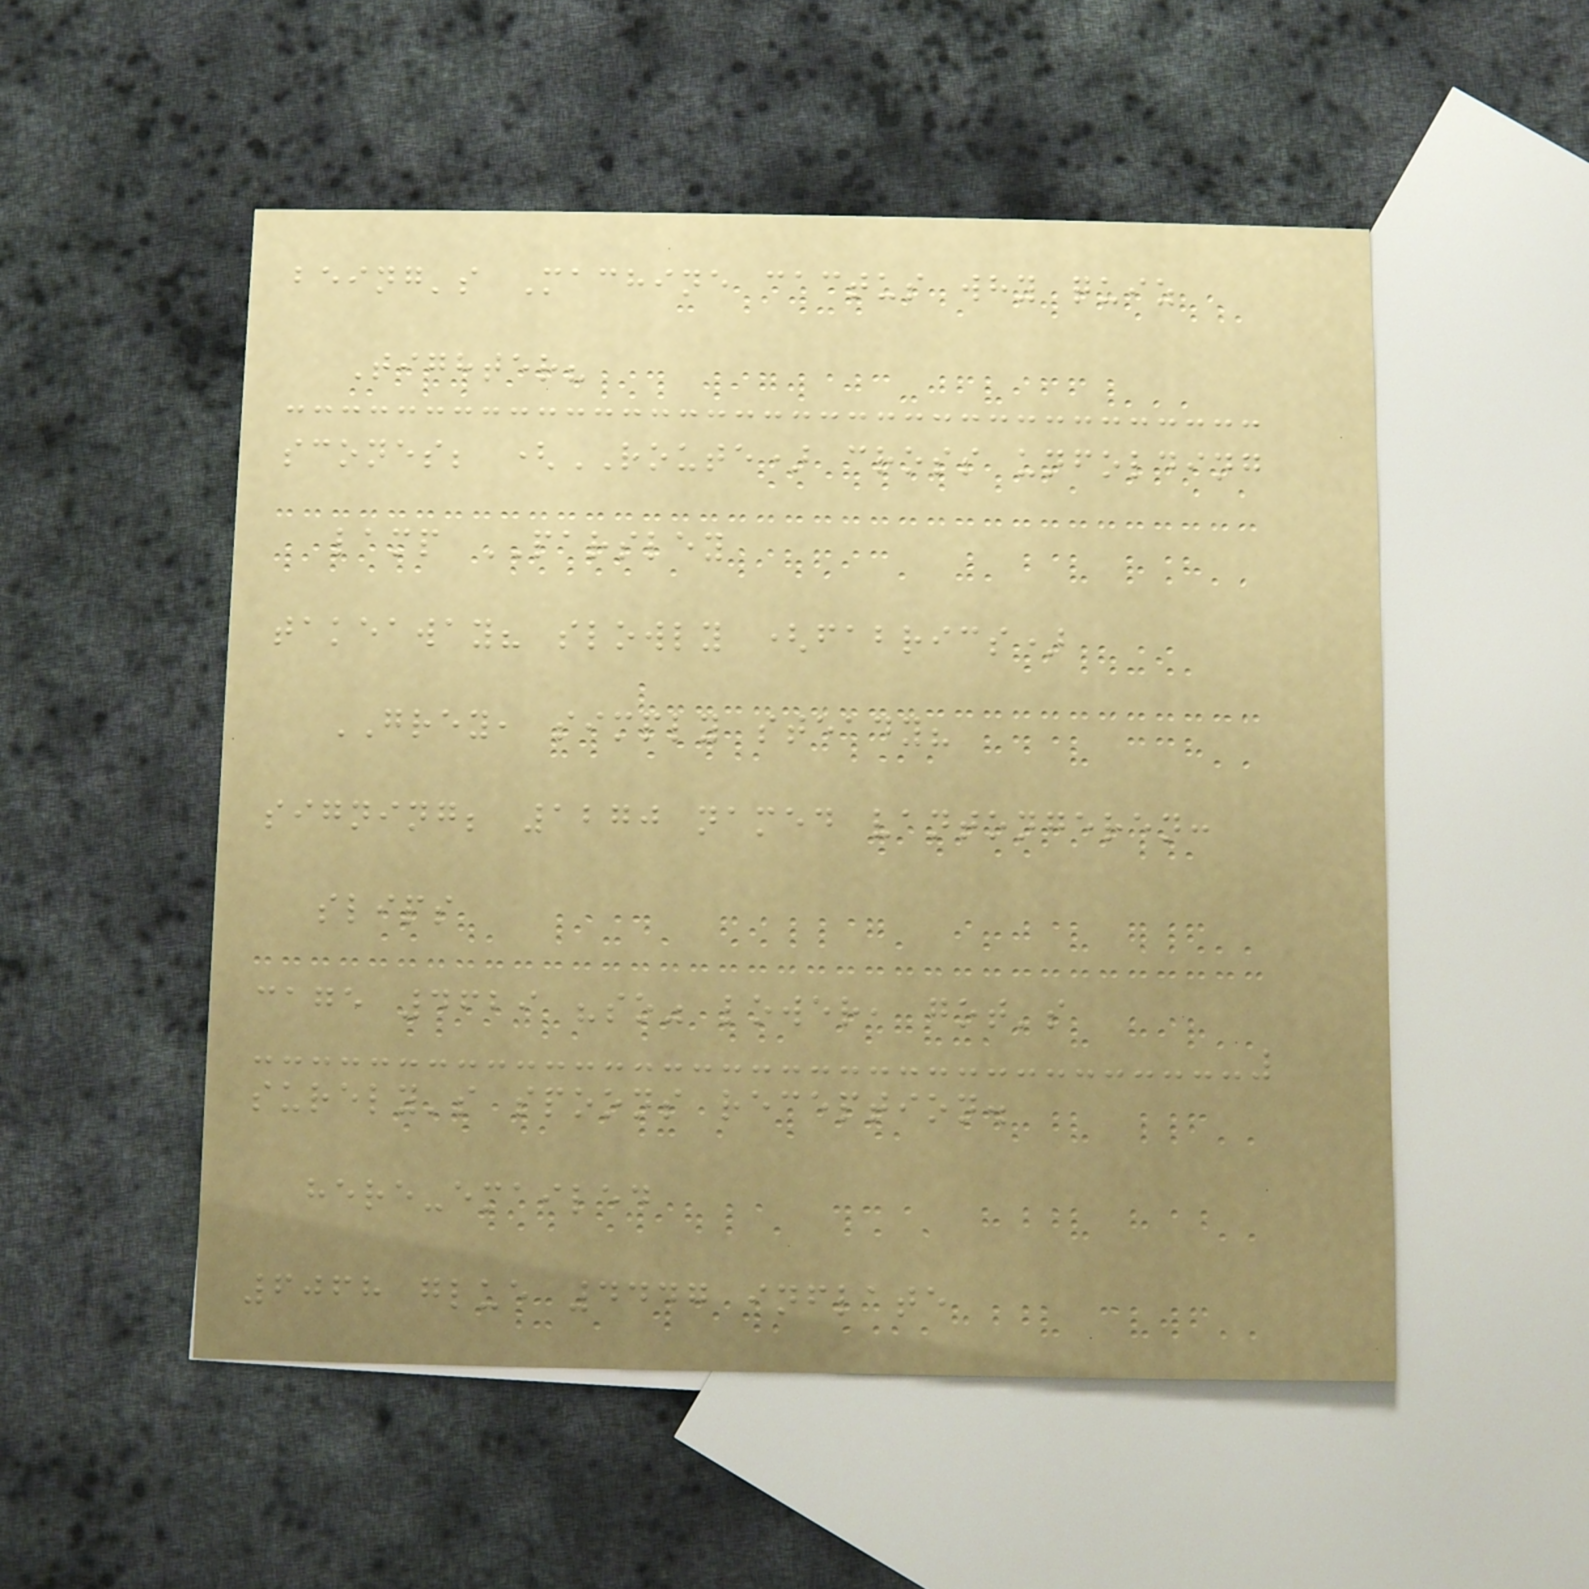being's Machine cactus why quiz
Tighter?
scones; (ROUTE) cross unfolding
lamp PARSLEY
takeaway? slowly (fabrics)
GREY, simply steady?
signing; 1270 named vantongeren:
slips
cage 4629 "so" lower, got's
surely's spoons reception.
here-emailed
6068 glue 4447 inflate
